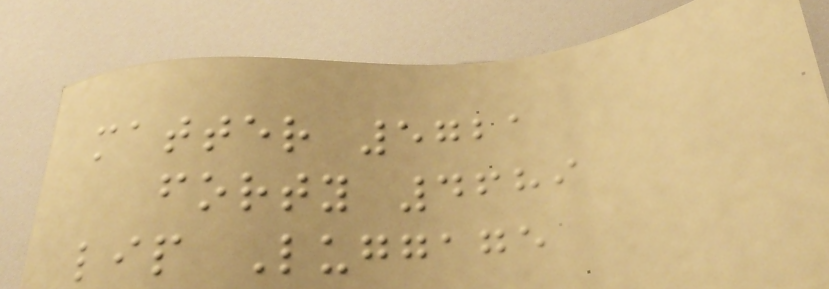matter 5721
forty 4689
lip Luggage
